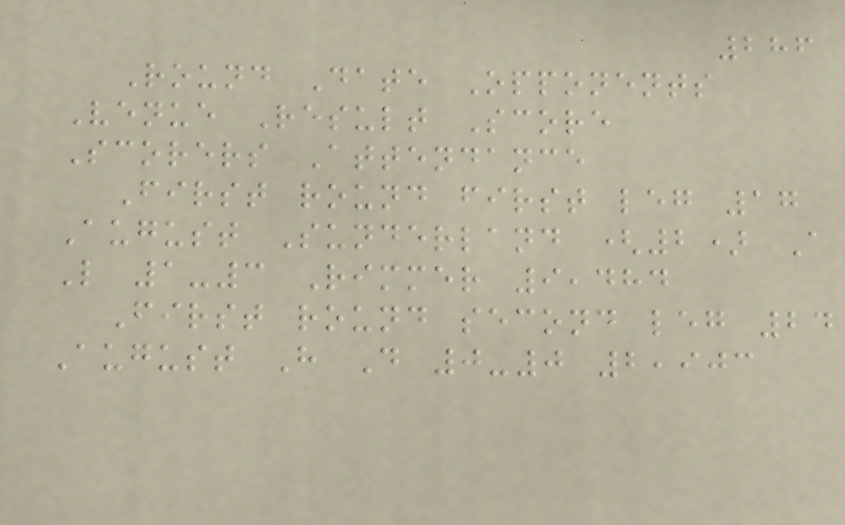286
Round Date Opponents
Venue Result Score
Scorers Attendance
First round first leg 17
August Sunderland (2) A
L 1-3 Rimmer 9,484
First round second leg 24
August H D 0-0 2,903
